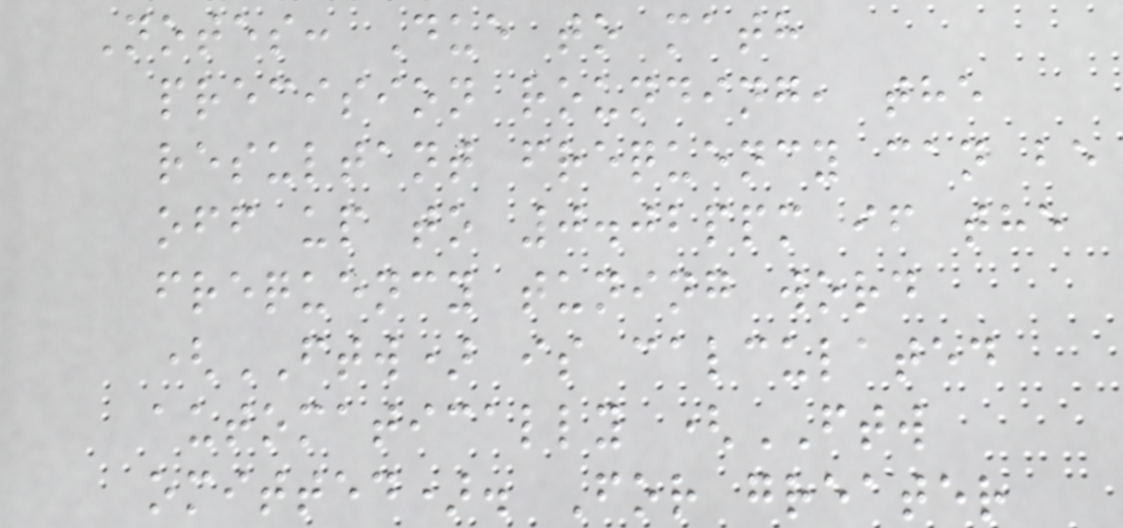Notes: Due to math
precision rounding, the
resultant frequency can be
off up to 0.02ppm if the
frequency tuning word
(FTW) is calculated
automatically (FTW
omitted). For greater
